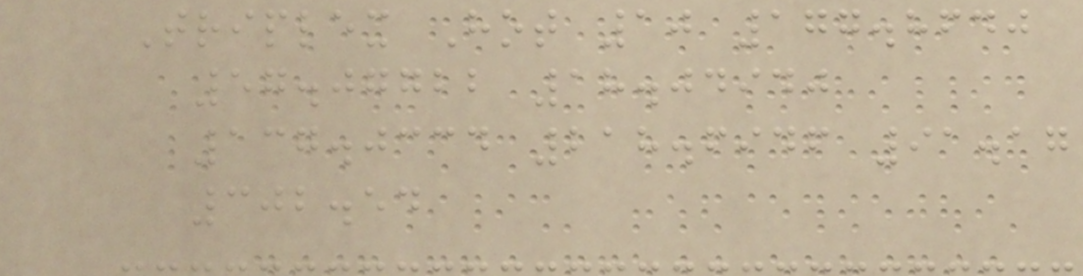Triplex Hot 10 177.8640
57.07722 18.04940
137.0334 218.6946 91.17
302.54
